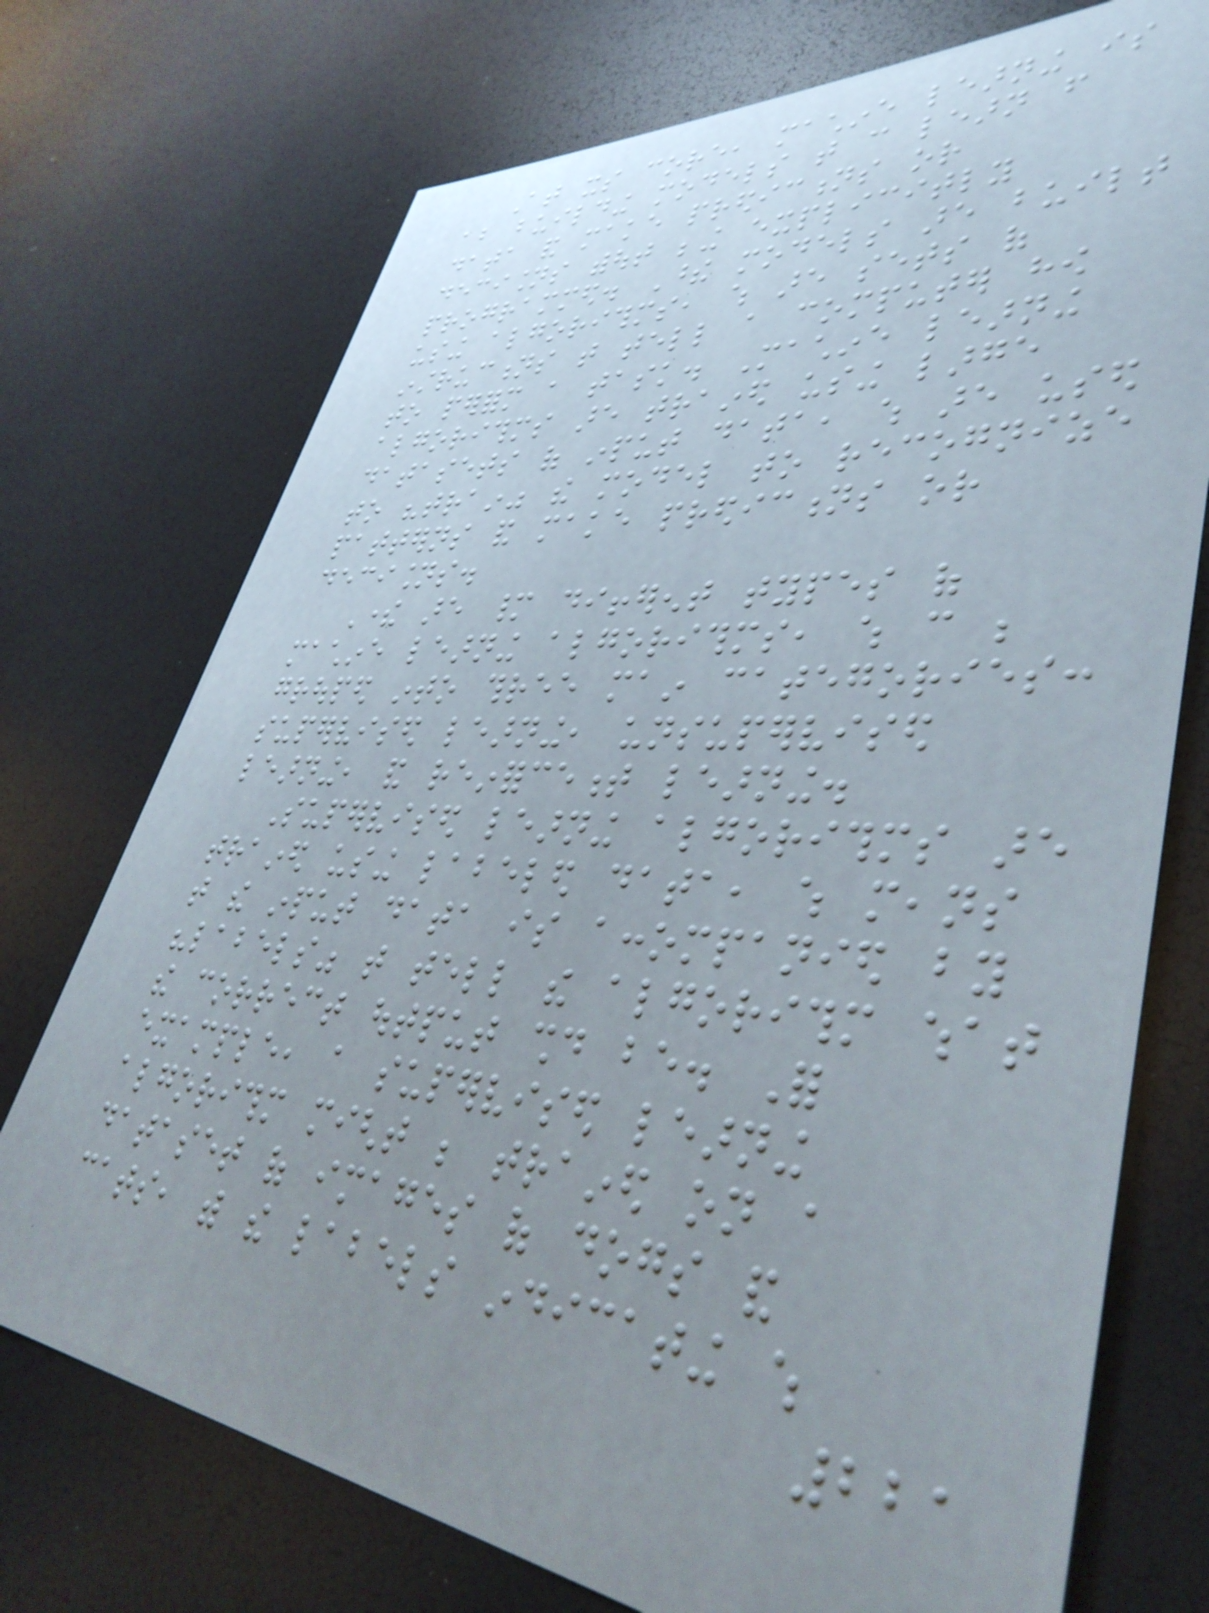At its core, machine learning is
about building models that can learn from
data and make predictions or
decisions without being explicitly
programmed. These models are built
using algorithms, which are sets of
instructions that tell a computer how
to perform a task. Machine learning
algorithms are trained using large
datasets of input data, which are used
to "train" the model to recognize
patterns and make predictions or
decisions.
There are many different types of
machine learning algorithms, which can be
grouped into three main categories:
supervised learning, unsupervised
learning, and reinforcement learning.
Supervised learning algorithms are
trained using labeled data, which means
that the input data is accompanied by
"labels" that tell the algorithm what
the correct output should be. For
example, a supervised learning
algorithm might be trained on a
dataset of images of dogs and
cats, with the labels indicating which
221
